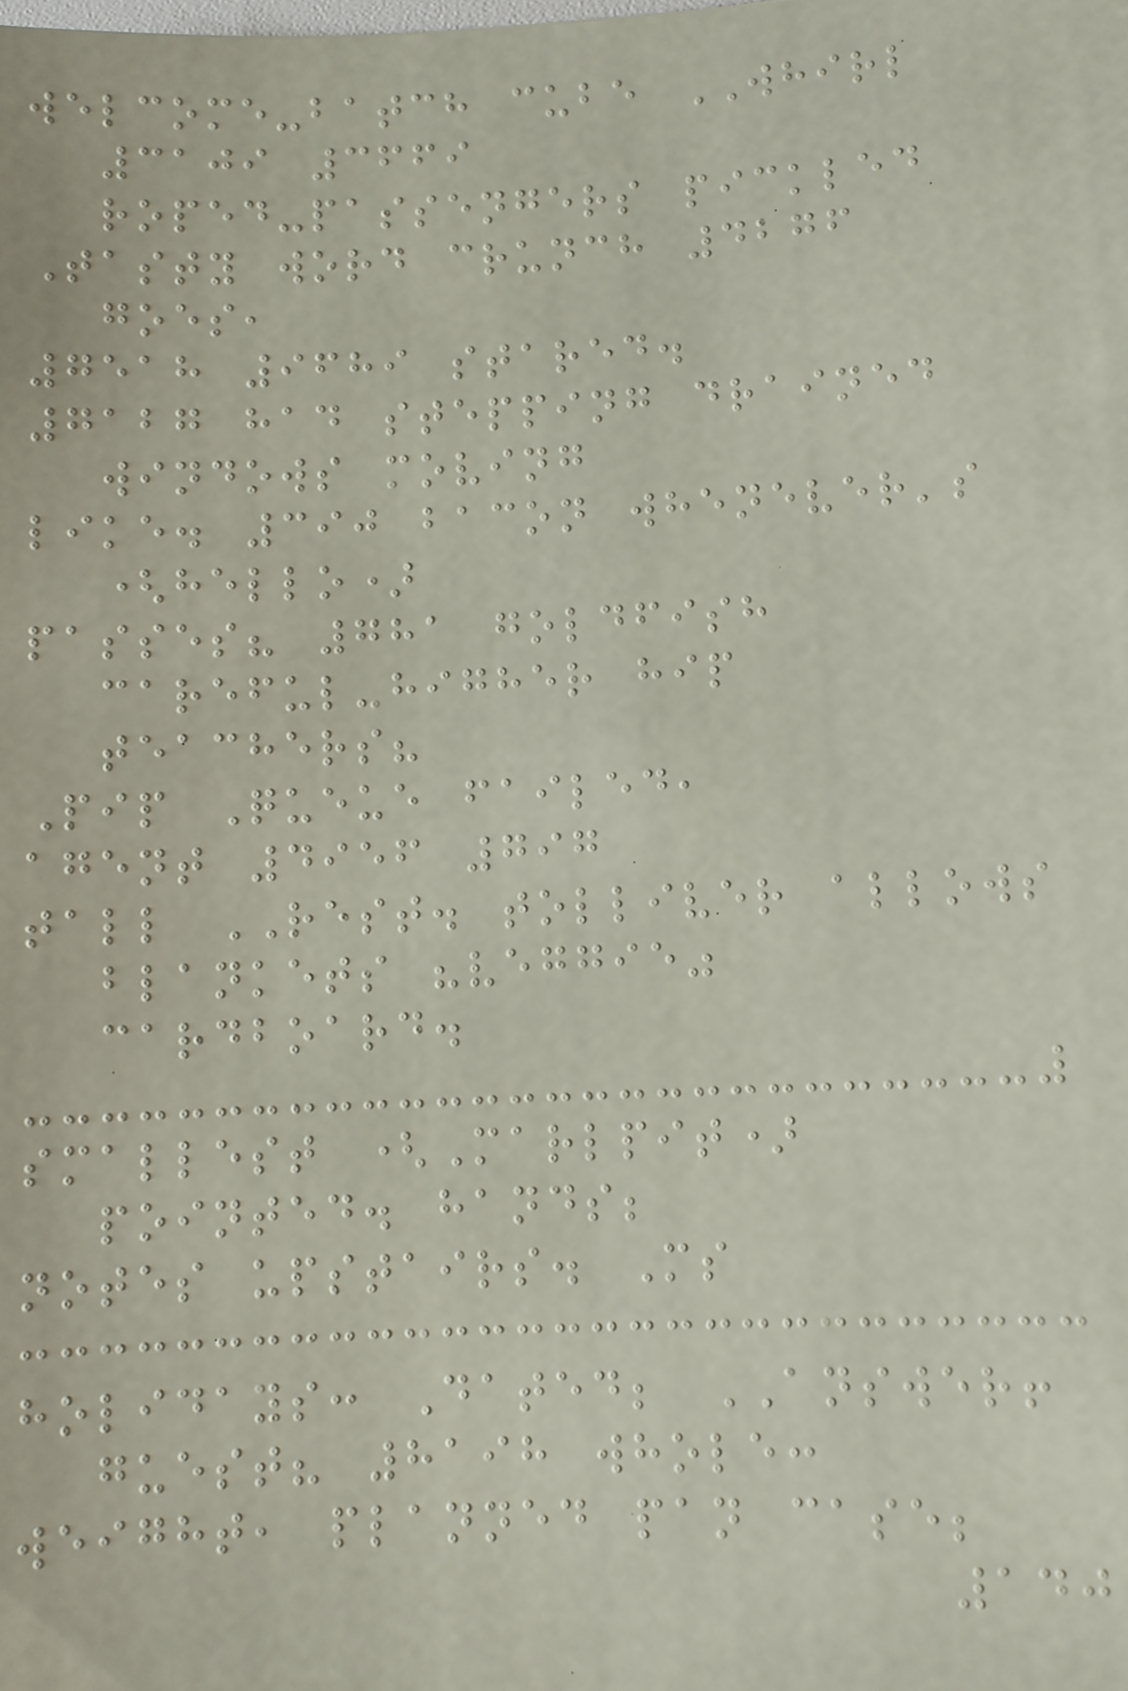welcome-batch cube WHIRL
3109 3669
roped-passengers pickled
Tasty word crunch 4276
goes,
7518 9689 stared.
7127 had stepping drained
windows moving
like. 390 bacon whenever's
(hello)
passes? 781 goldfish
careful-higher hip
teachers?
Pip Queue failed,
agent 4956 797
tall REST. tolliver allows
blankets "veggie"
cardboard.
smallest (Marlpit)
pointed. hands;
notes upstairs. Ms
holidays: Dated; ANSWER!
guest? 8198 whole:
weight, planned pan case;
140
